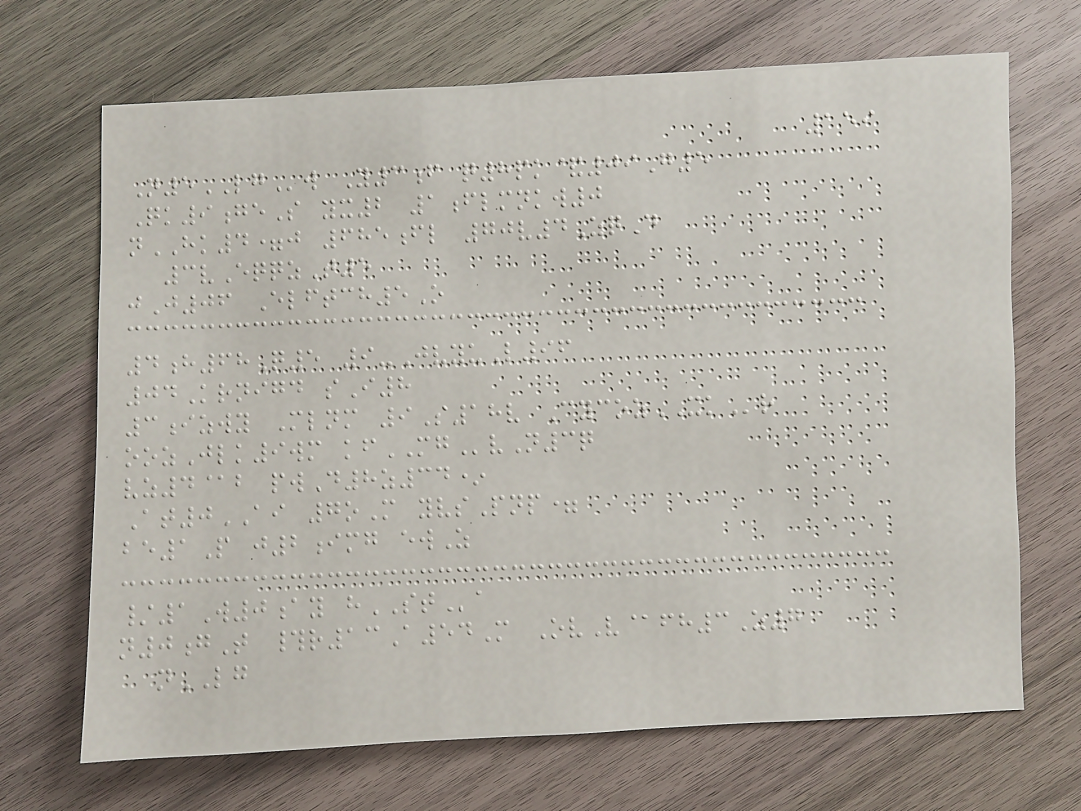159
N5LGw Y3f q8pk&09G5
Qk9geS yx2 1flmnkw0
nHK4=j 685fl 70v4ZqD
3vEqqzT5
jJ06 Elftch5O
4h68Q5 9-JvyuL96
04Krnigd sI8
3izwy Mlnm 9S18v CycozXKr
oozJlk9wm kfMGvN3q
vz4@b pwD8z34*
At0AI 7oM yvsPnp=
be1P j2img ewZ
/1W0ay hSTa
n0gT #r13A54M OvV@fh3Z7
nLG
